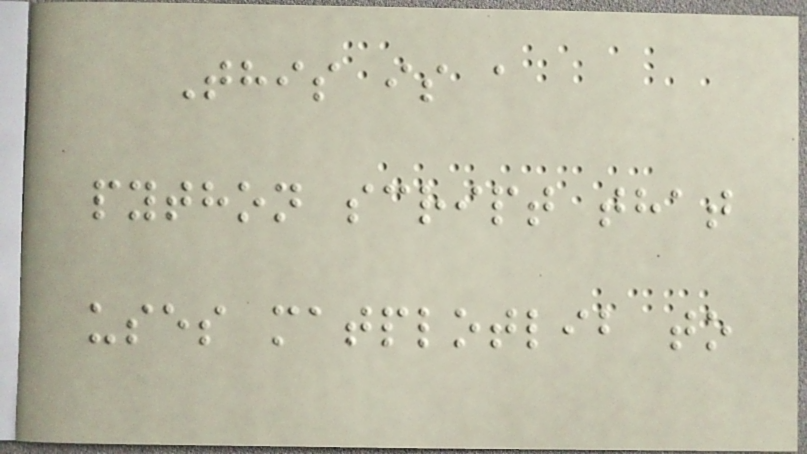This is a
python script that
uses matplotlib to
